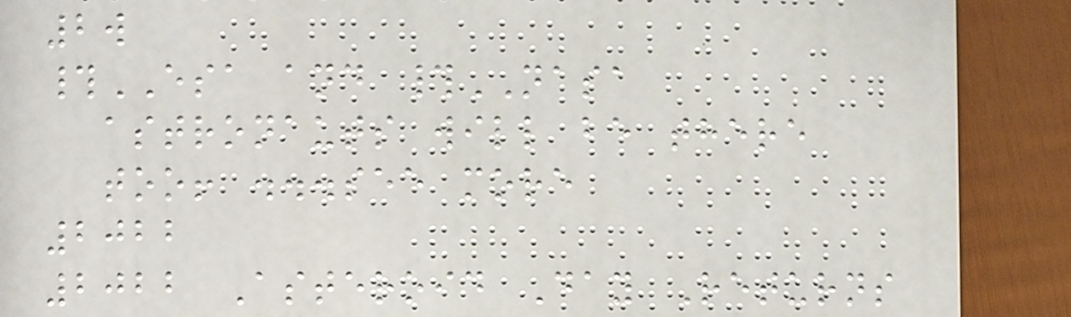2w
#ESA and #NASA
astronauts will be there
too! ...see more
2022
2022 Asteroid Day Returns
